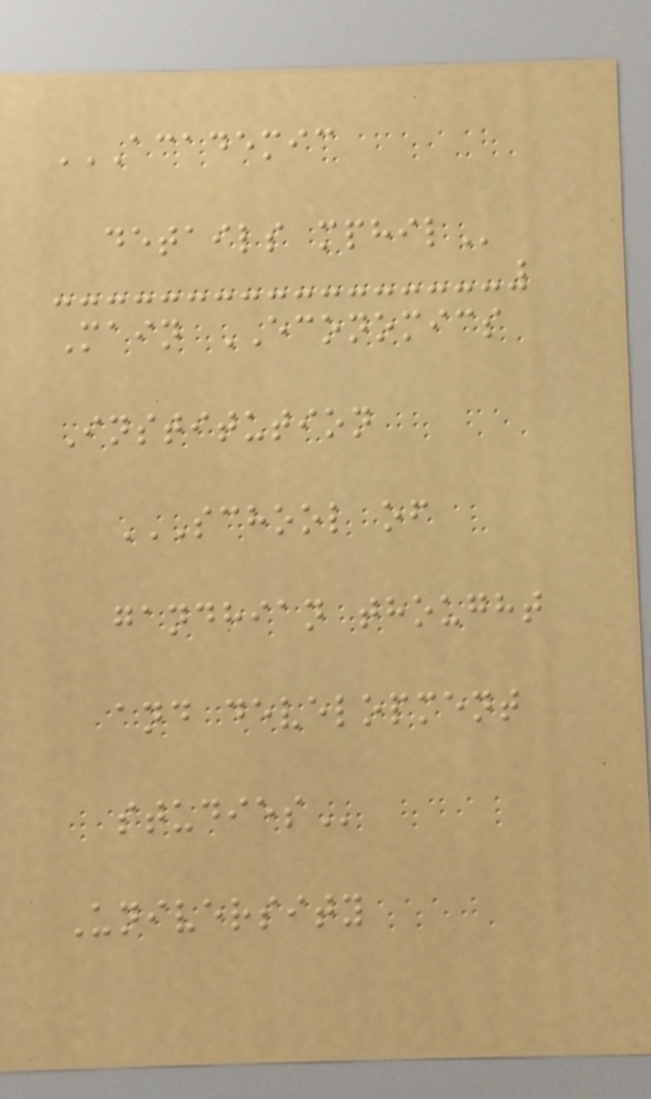ACADEMIC
DETAILS MPHIL
Main ECONOMICS
Institution
SCHOOL OF
GANDHIAN THOUGHT
AND DEVELOPMENT
STUDIES
University
